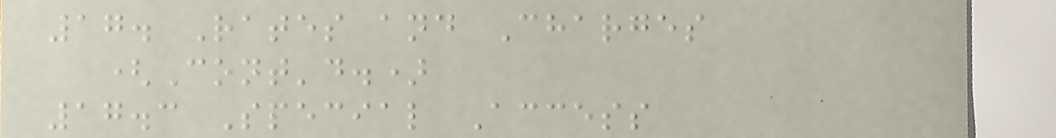17. Rates and Charges
(Cont'd.)
17.3 Special Access
